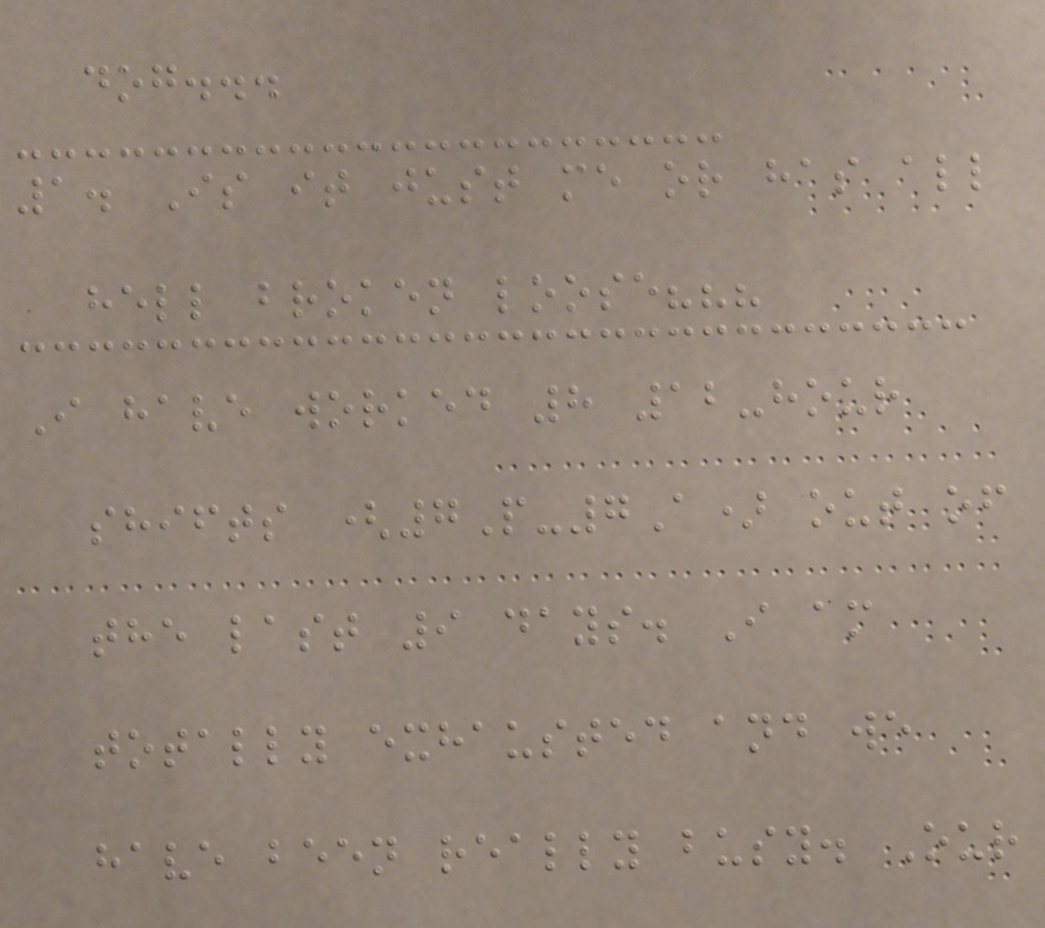dog...
1. Is it just me or has all
hell broken loose???
I have worked 8 12-hour
shifts (7P-7A) out of
the last 9 days. I am
totally exhausted and we
have been really busy. Our
